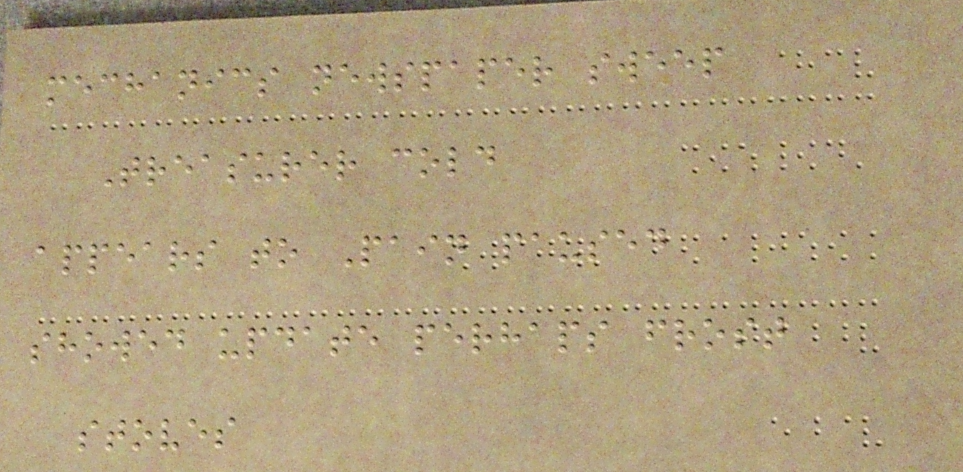mechanics newspaper sweep
Treasurer cold
appears to Pain paused
showed update perhaps frost
stoves
